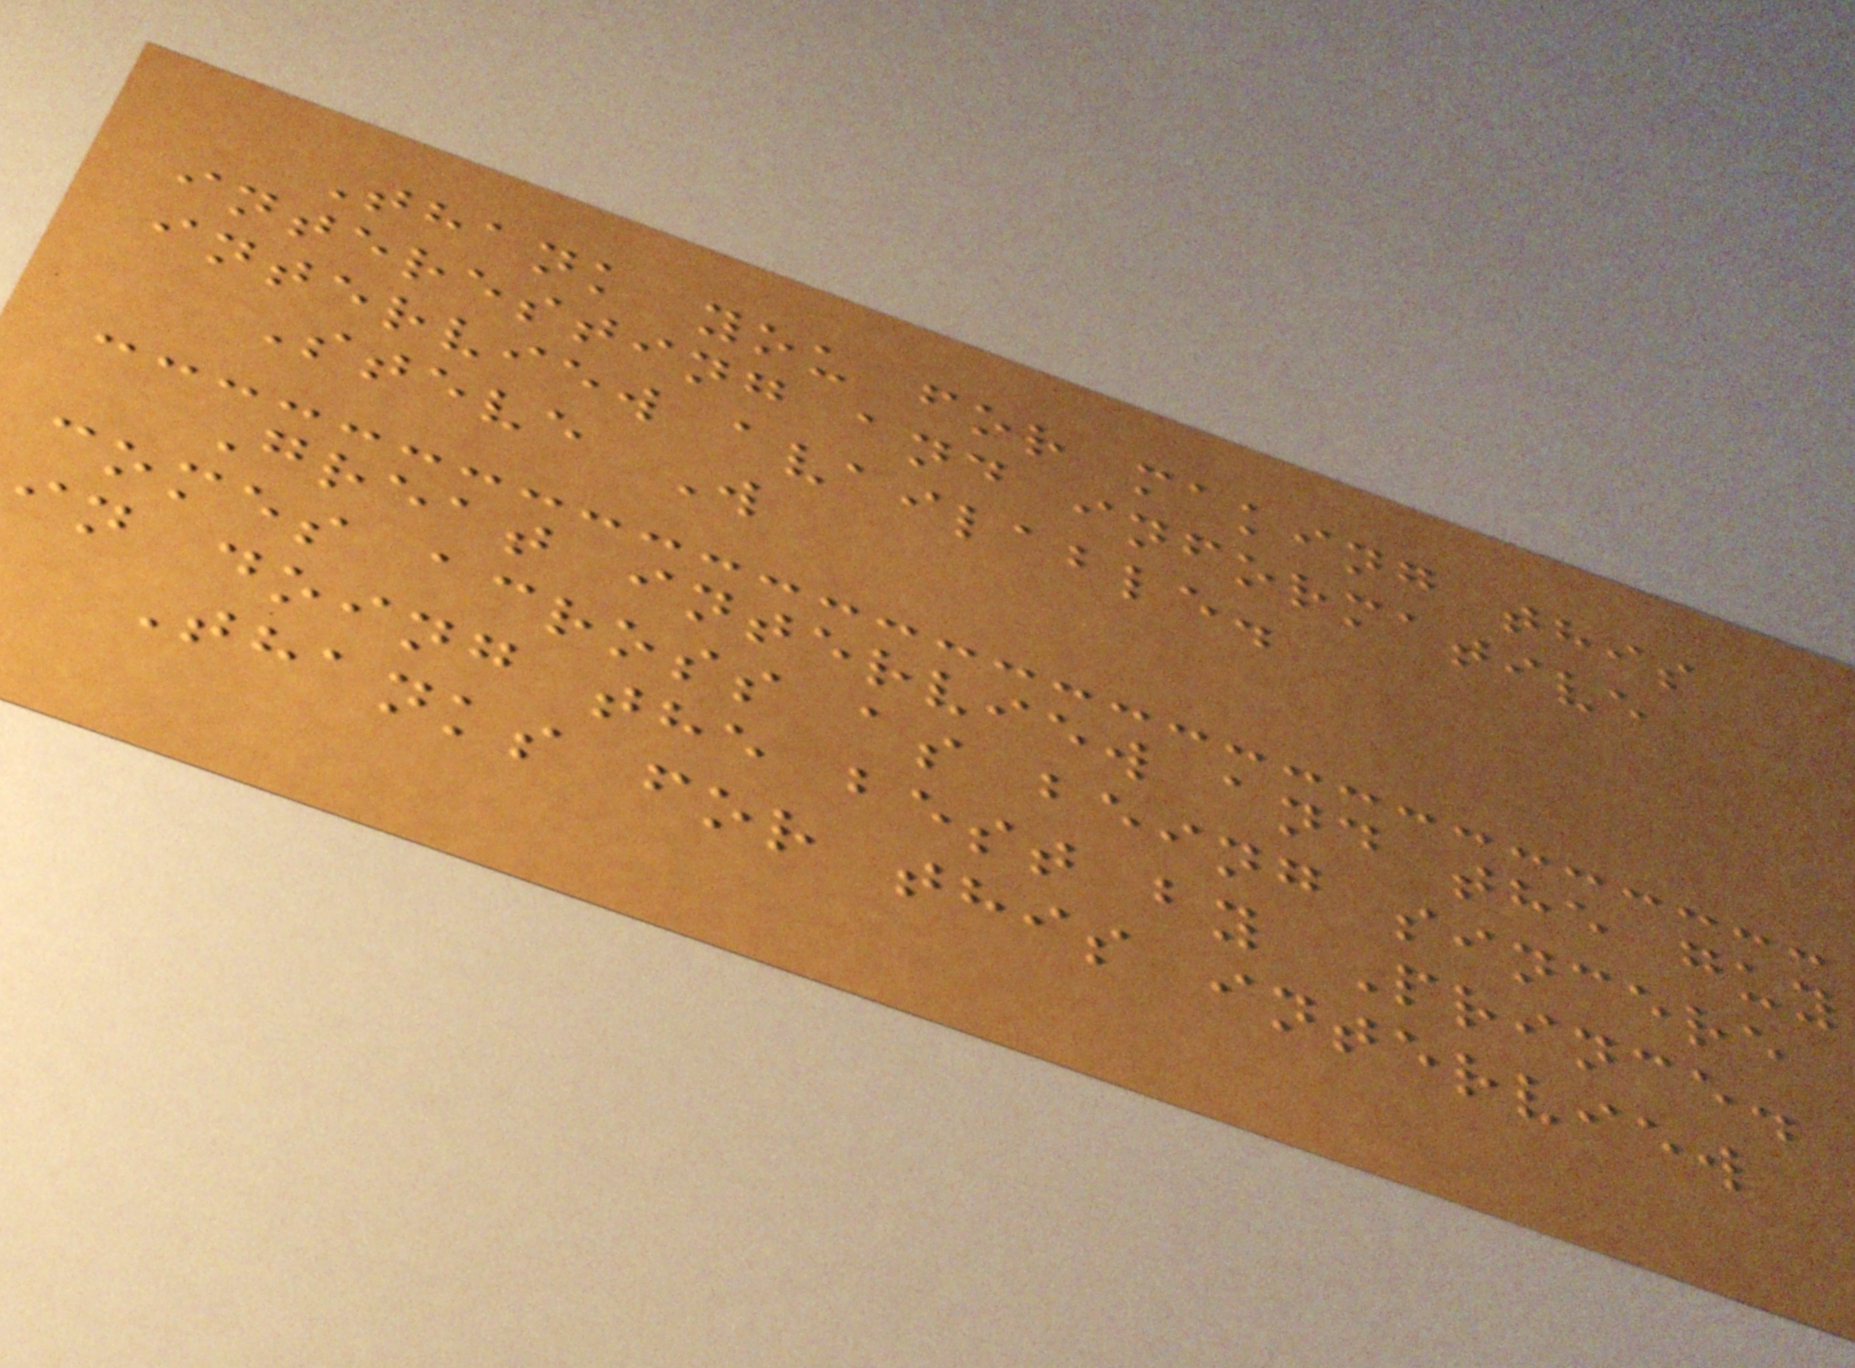Thank you for making this
interesting and informative
interview available.
Steve W
Great interview and the guy
comes across as being sincere
in doing the best by Prince.
Thanks for this interview
